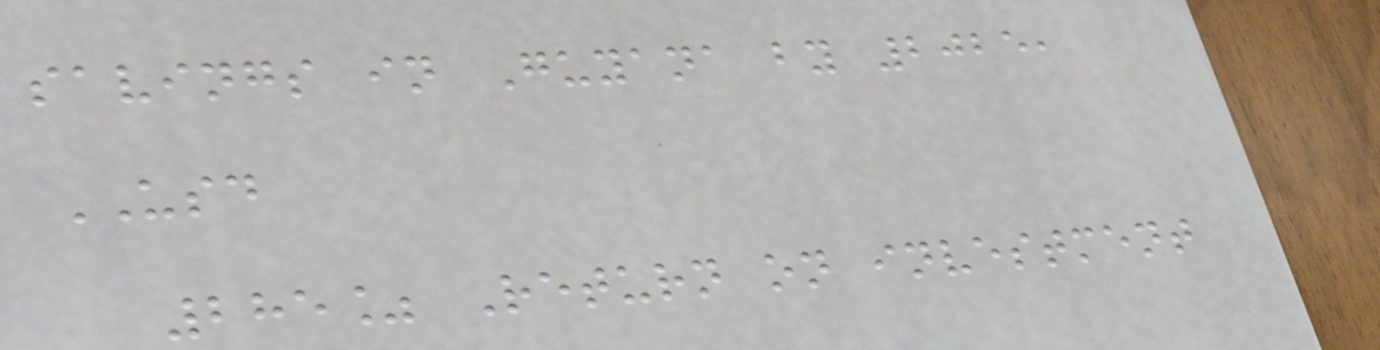savings in Guyana by 2025,
USD
285% Return on investment
